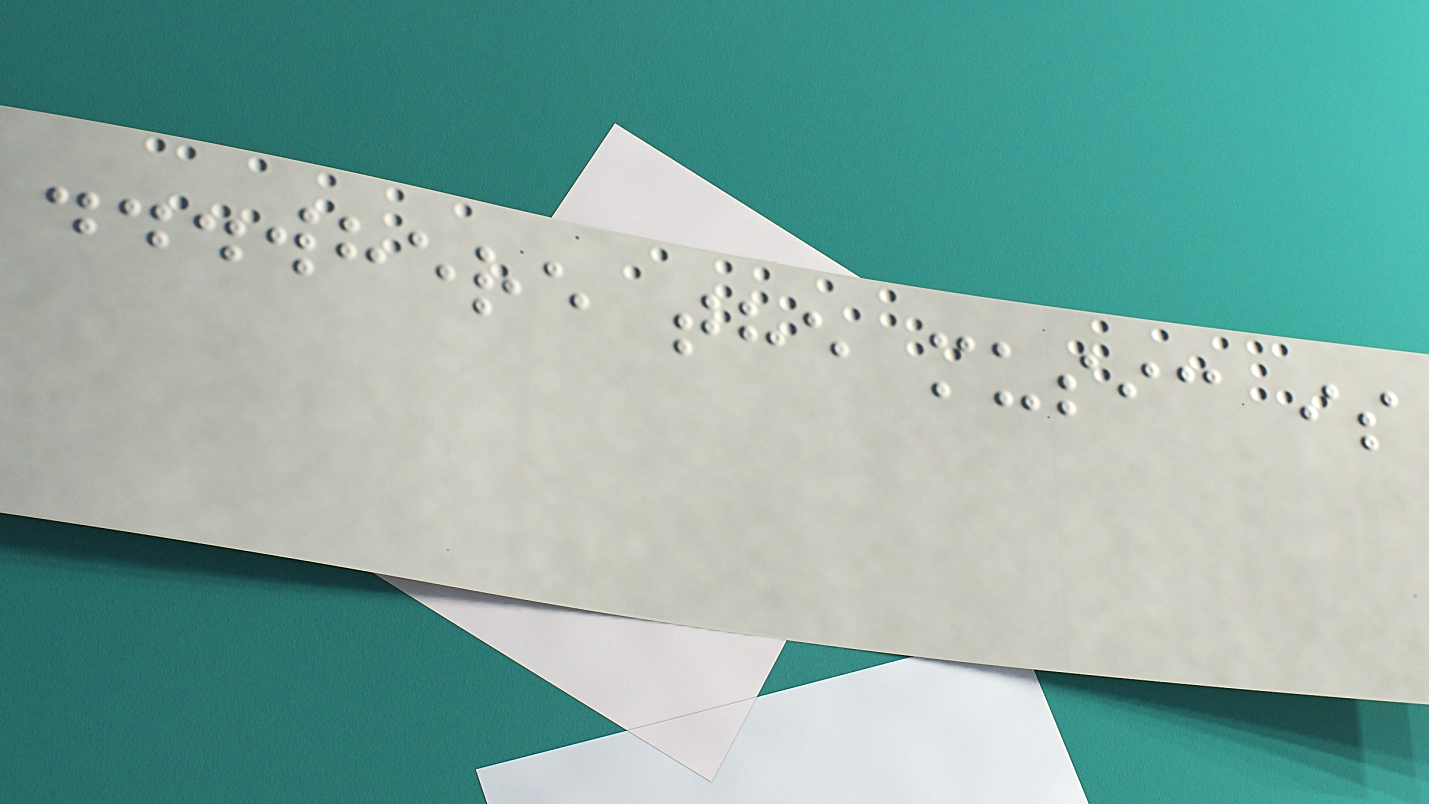...where the music is
